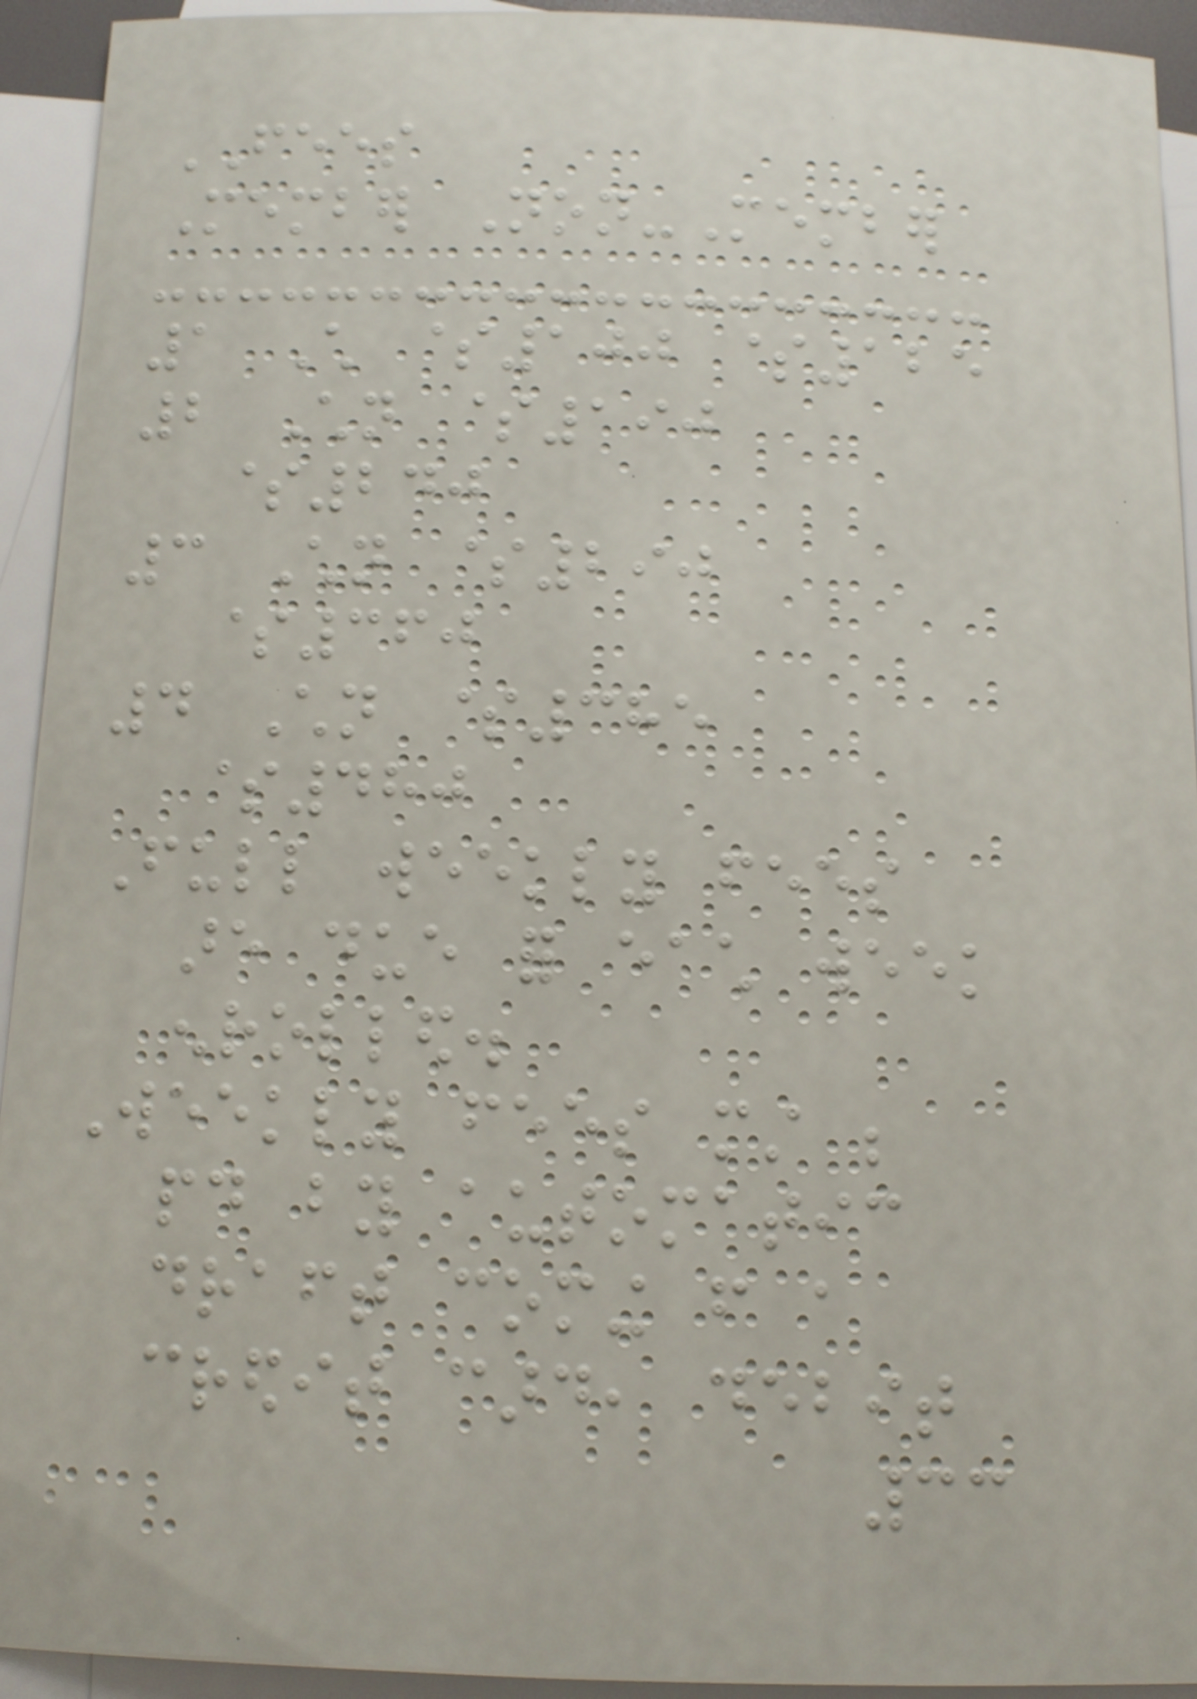FEES
Member Non-Member
1 Child $100 $125
2 Children $190
$240
3 Children $290
$360
4 Children $385
$480
Full weekly fees
are due for each week
enrolled.
Weekly fees must be
paid by automatic
draft coming from a
credit card, debit
33
